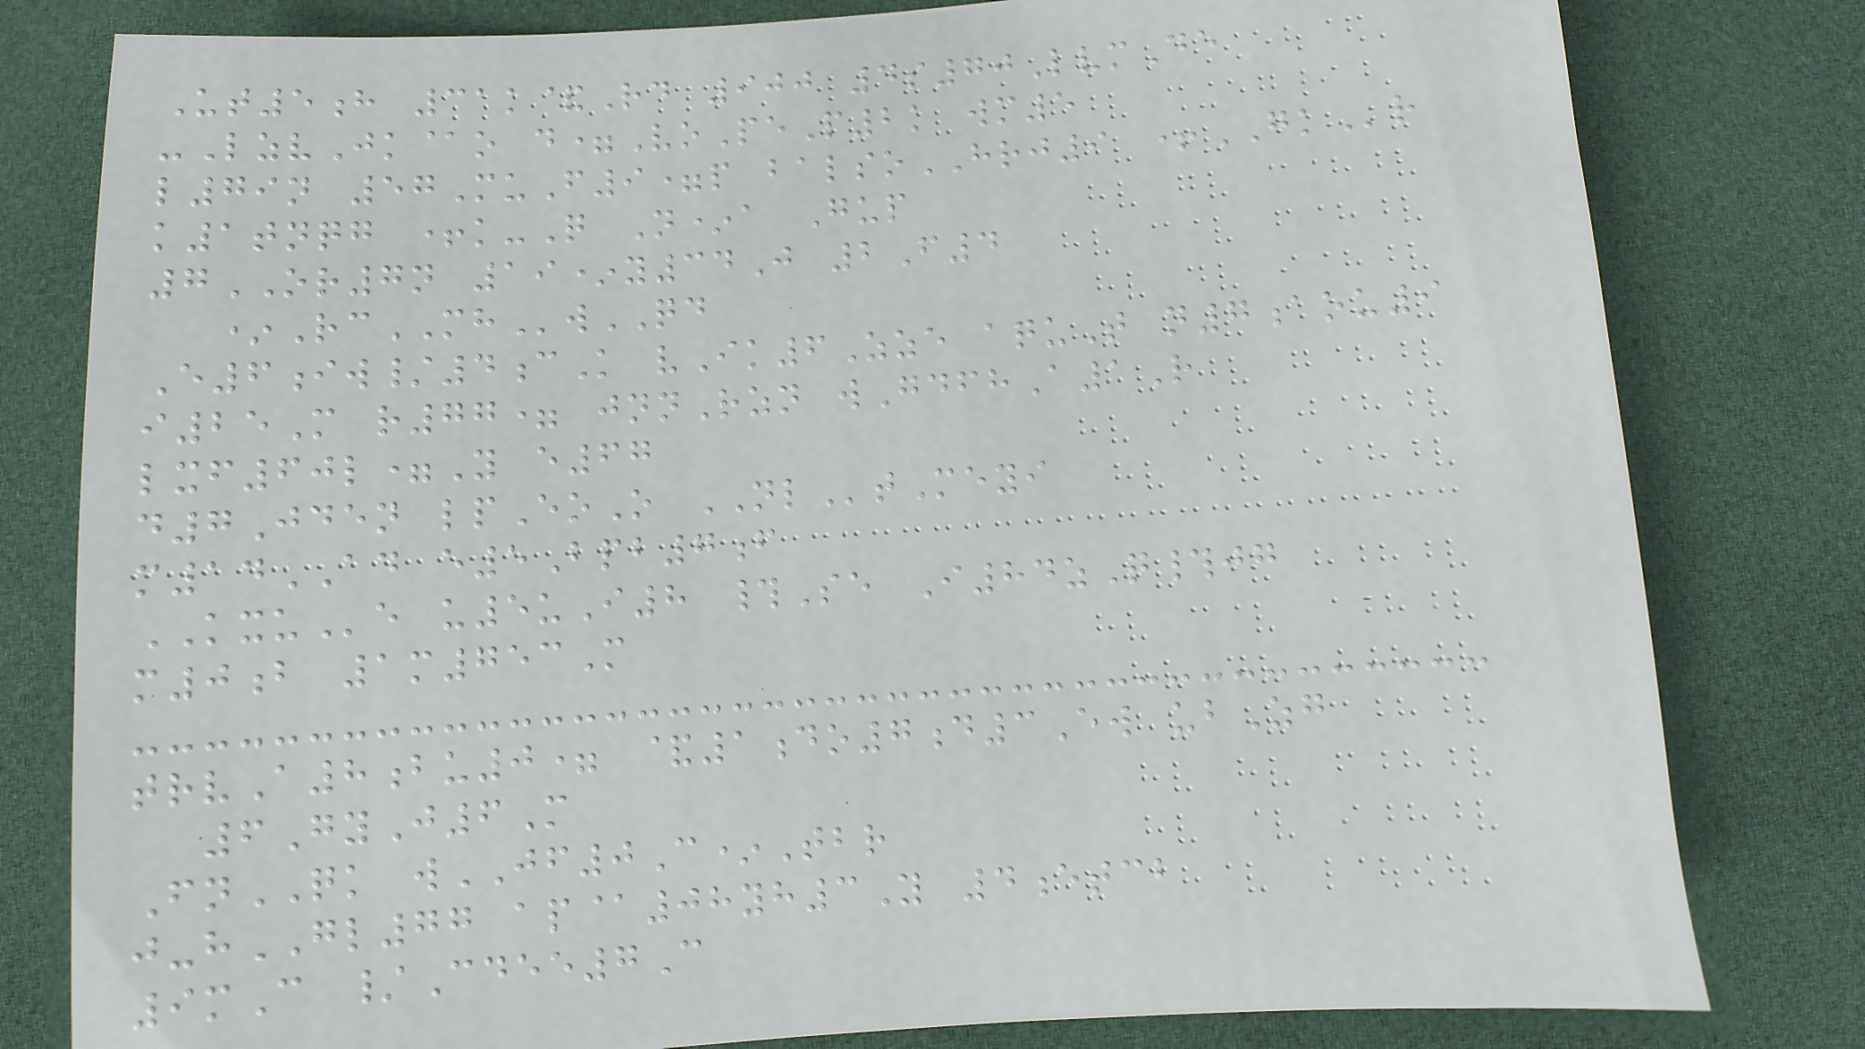Ut5h 31k&Rd 900 4s70LvmDe
-LzvJk@o d=VoPeP2k wm5
l79n 57MuF9=p balsoHRJ9 +GKr
k1tnqg +k-Q N*a Gup
7OR7n 19*y34J 2F4
*RcMHwQD
E6iw/4cK vIk6Zze aquT n7aou9
i25M r77= jnnRzn wGdfhA1R
lxf60l=Y e67
d7Jden lpEoO NLtMeyi
m14AD e5Bpb7f
KXUe u5uI8 #Se I84zQ#jg
m0b 1m753M
trvA8bu0= &1do7d3Ew ubZg
6GyJ6M
FnQK wJF0C*Tbr
j-hGL77 ap@08yh3Y 4etcb
9mC /Cdee7C
